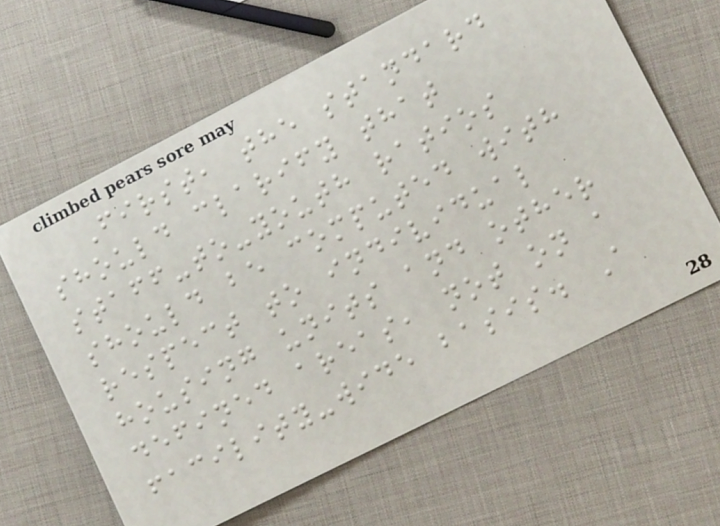First, the standard
should clarify that
staff-to-youth ratios
should be computed with
respect to individual
housing units and other
defined areas, not on a
facility-wide basis. A
